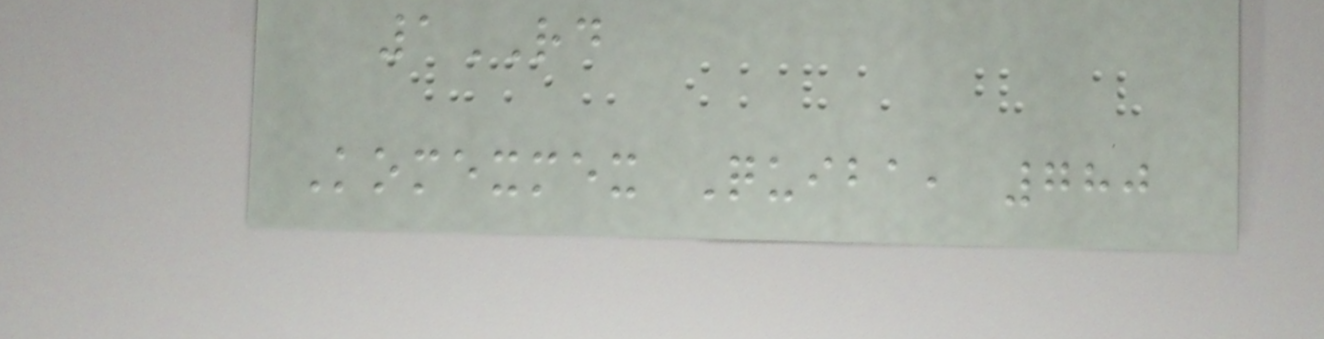1RD
Komexmex Quiba, 780
